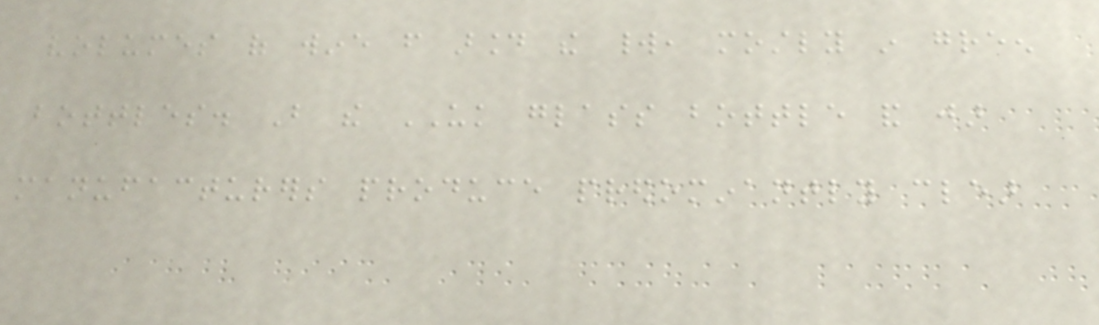volumes of wine from around the world, mostly in green
bottles. But the UK glass bottle and jar
manufacturers produce predominantly clear
